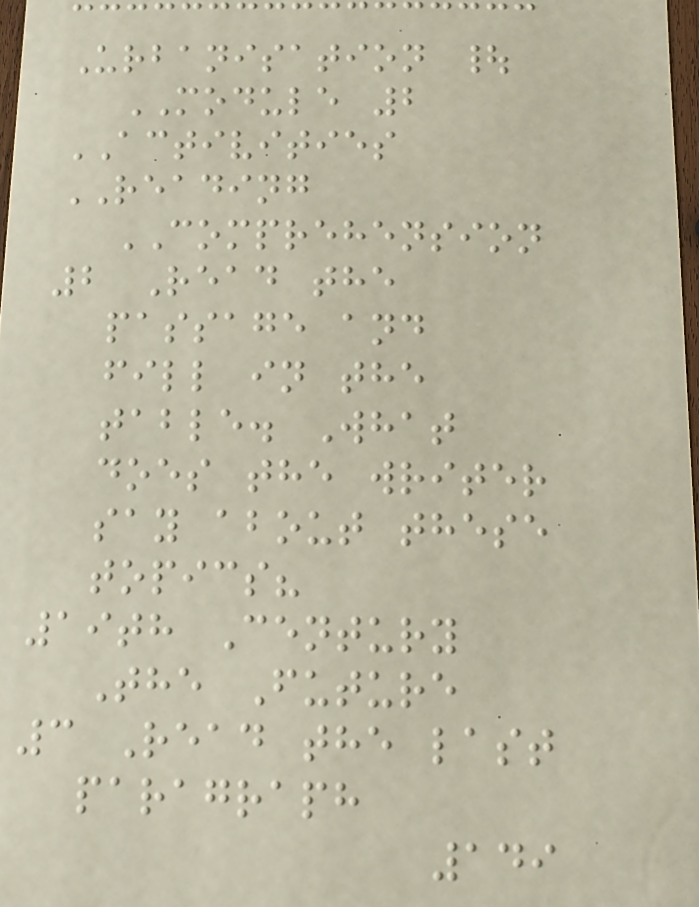Urbanisation |
MODULE 2
ACTIVITIES
READING
COMPREHENSION
2 Read the
passage and
fill in the
table. What
does the writer
say about these
topics?
19th Century
The Future
3 Read the last
paragraph
149
